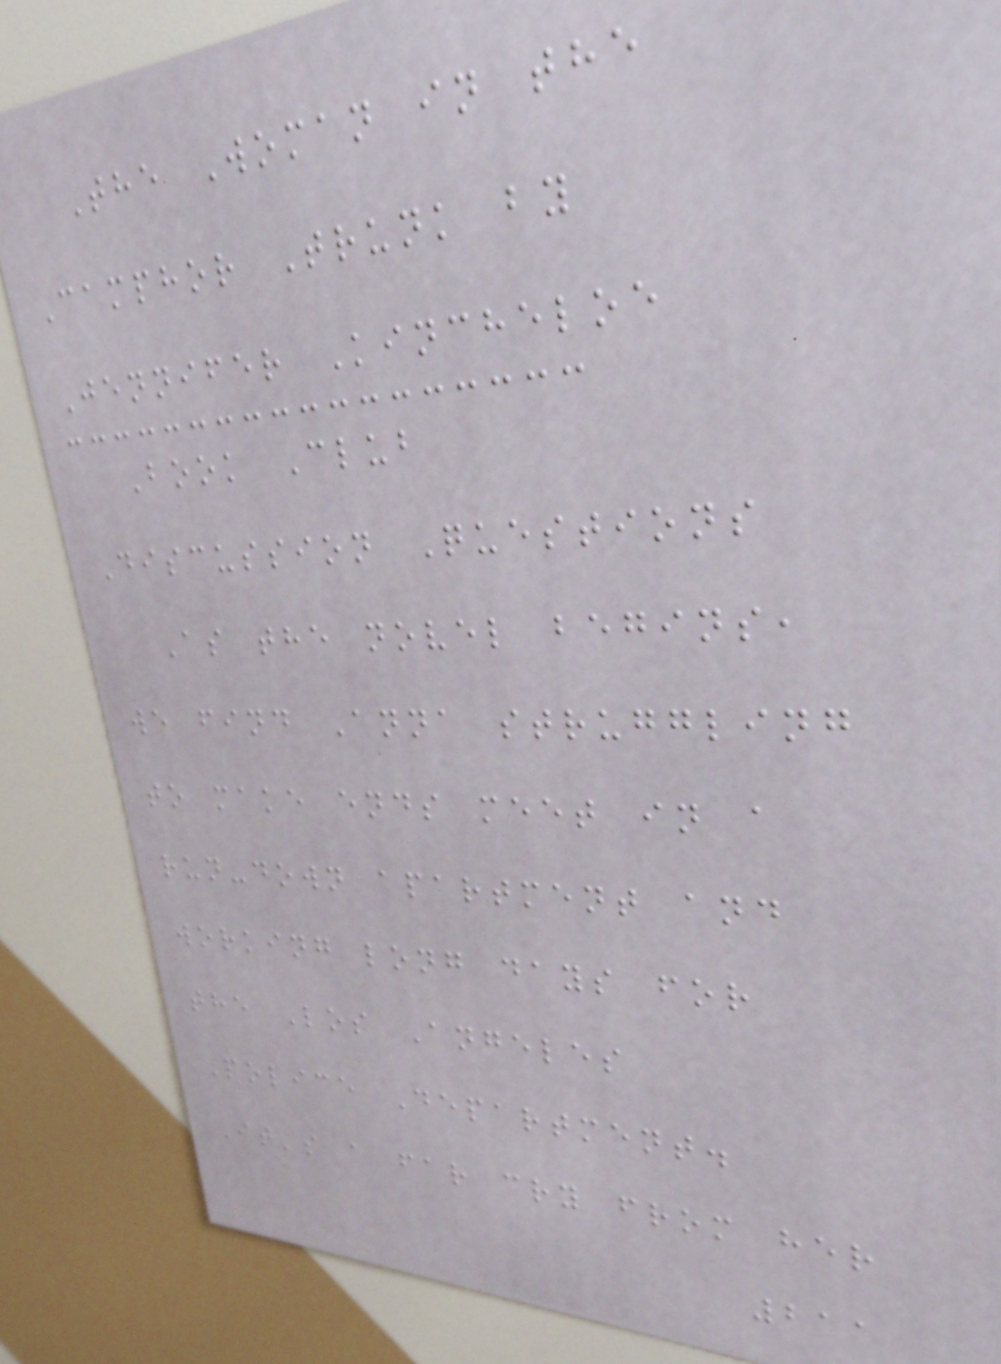The Woman in the
Camphor Trunk by
Jennifer Kincheloe
Book Club
Discussion Questions
As the novel begins,
we find Anna struggling
to make ends meet in a
run-down apartment and
working long days for
the Los Angeles
Police Department.
It's a far cry from her
211
